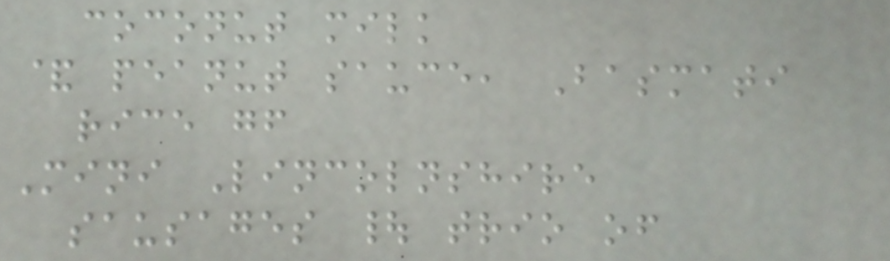coconut milk
& peanut sauce, Basmati
rice gf
Mini Lincolnshire
sausages | trio of
